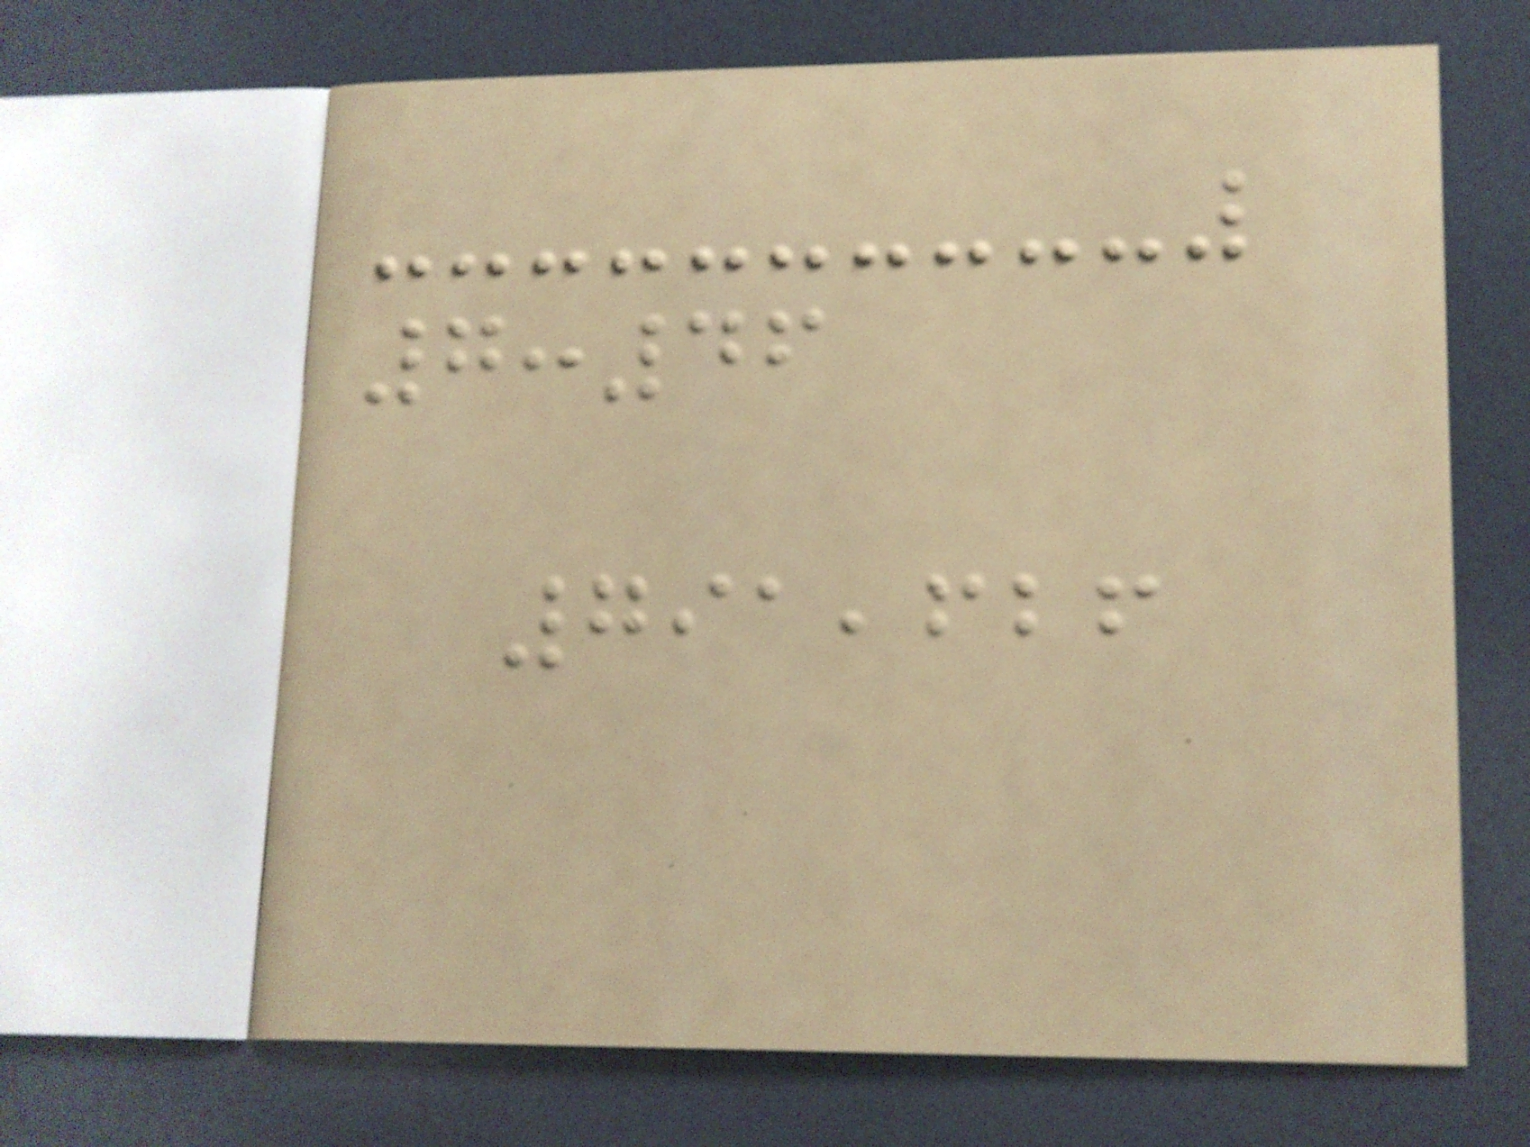7:46
791,626
